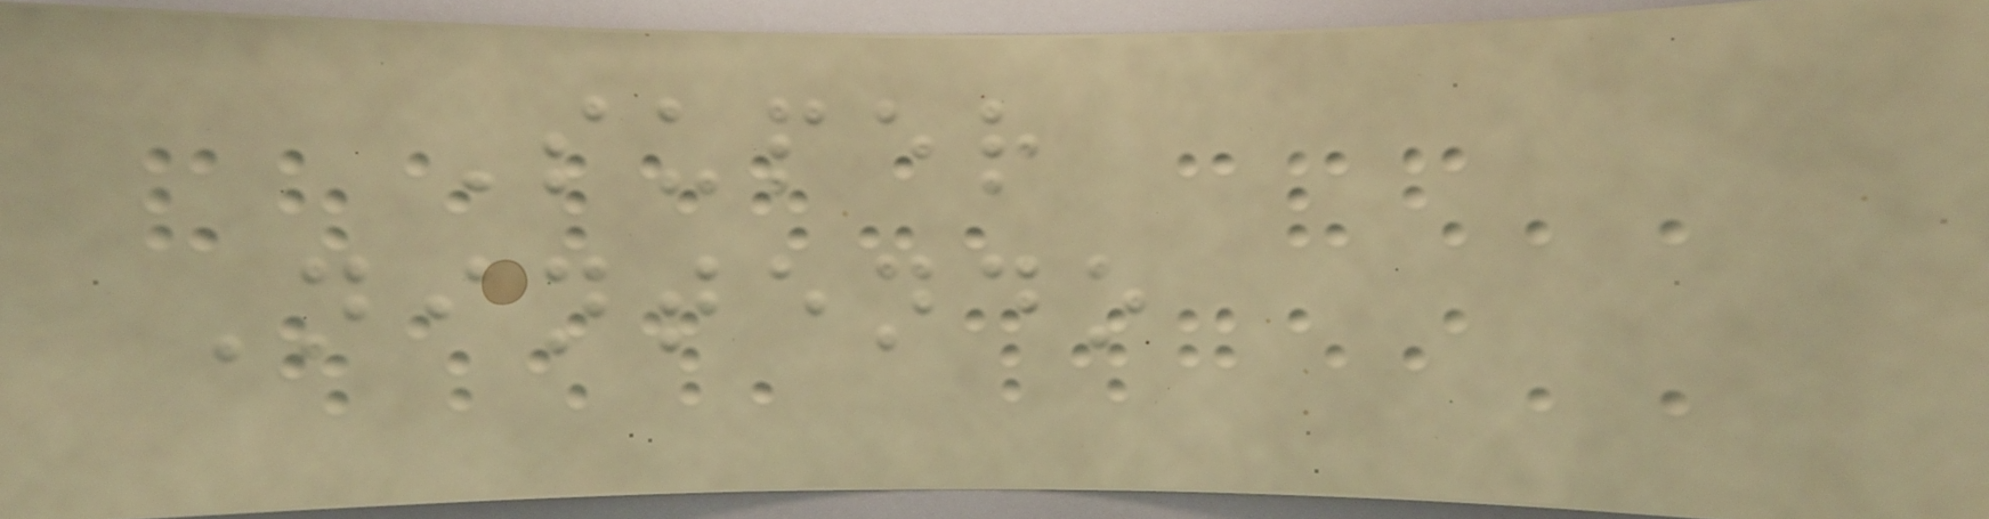Super
Nintendo
